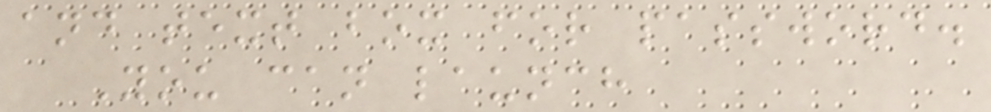and text box for password.
You can launch
